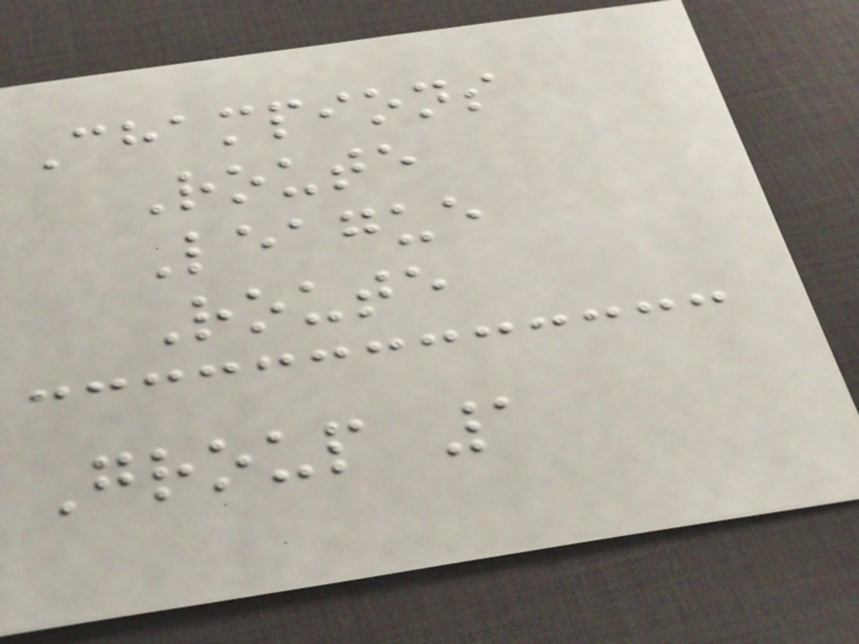Champions
Route
League
Route
Group 1
